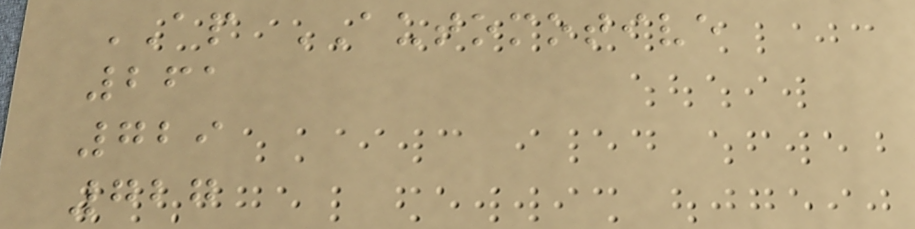AP AUTOMOTIVE
261
729
727
